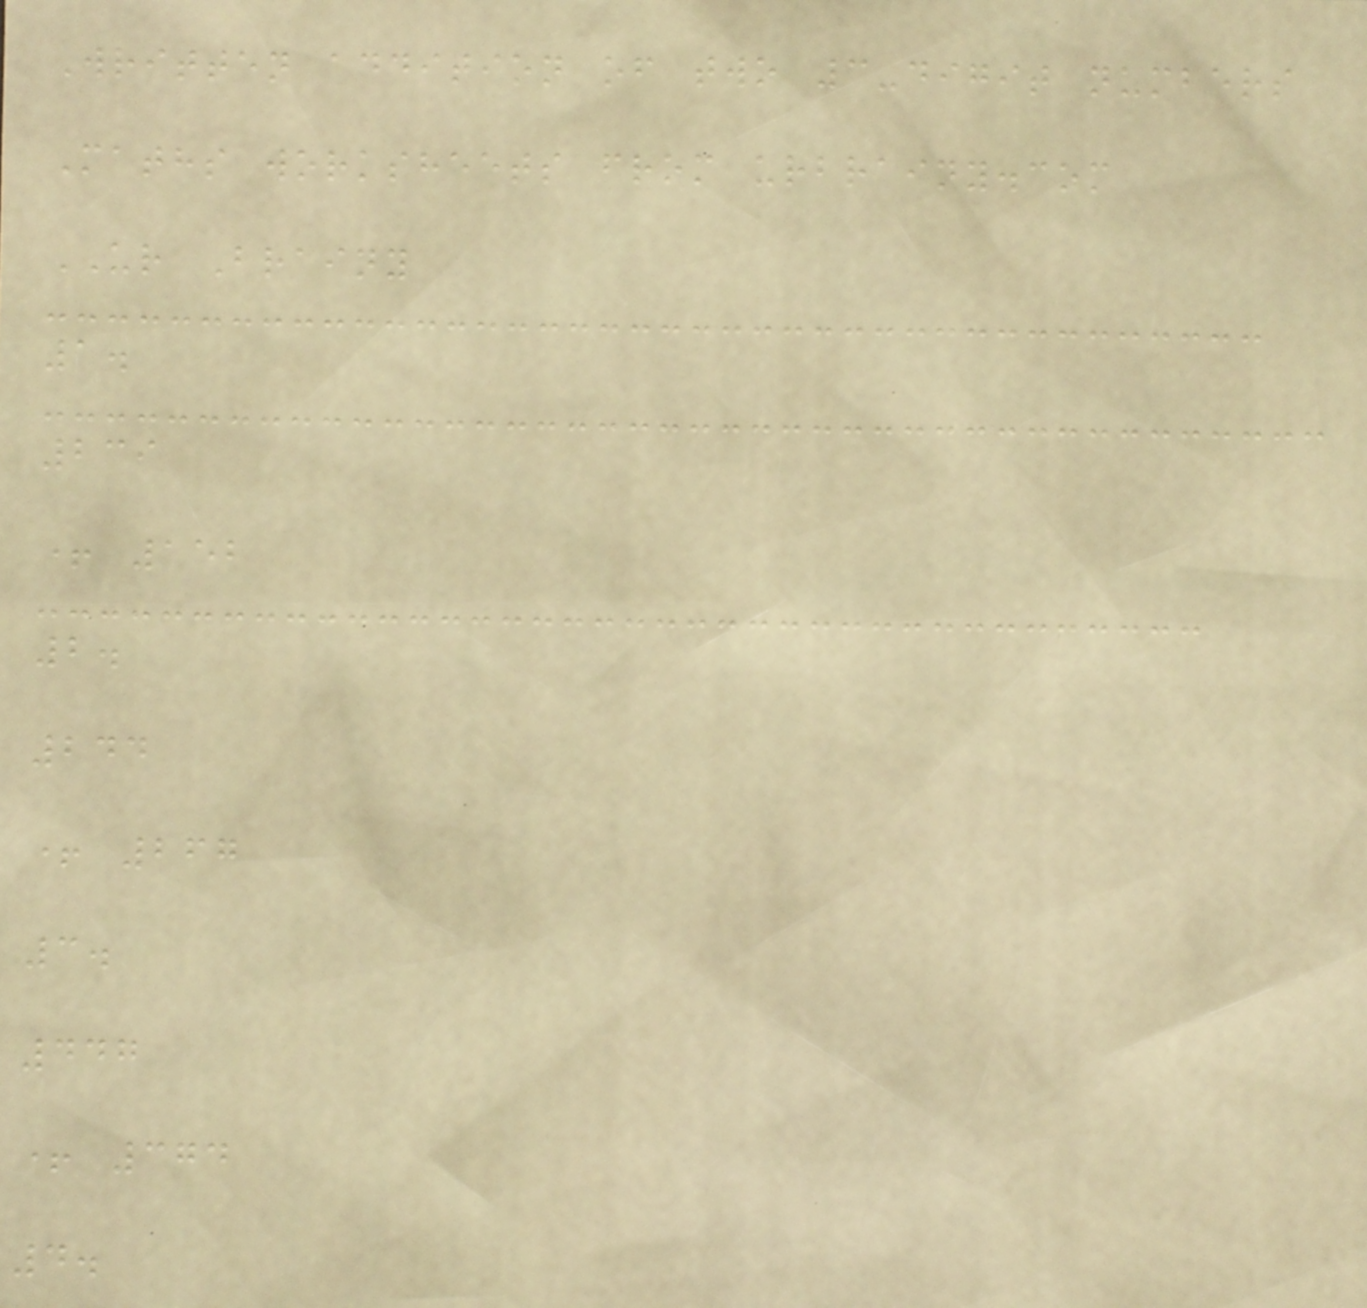Written addition of two 3-digit numbers
Maths worksheets from urbrainy.com
UR Brainy
1.
239
+ 152
2.
244
+ 267
3.
447
+ 374
4.
